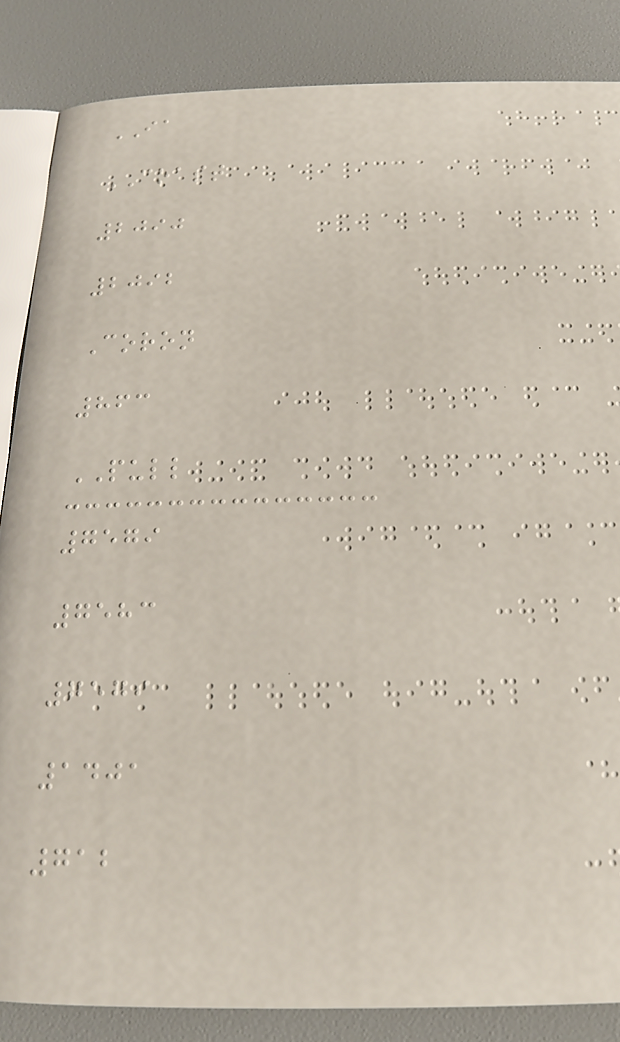IA
COAST
2090
2092
Coron
863
PULL
7579
7583
7579
1401
712
